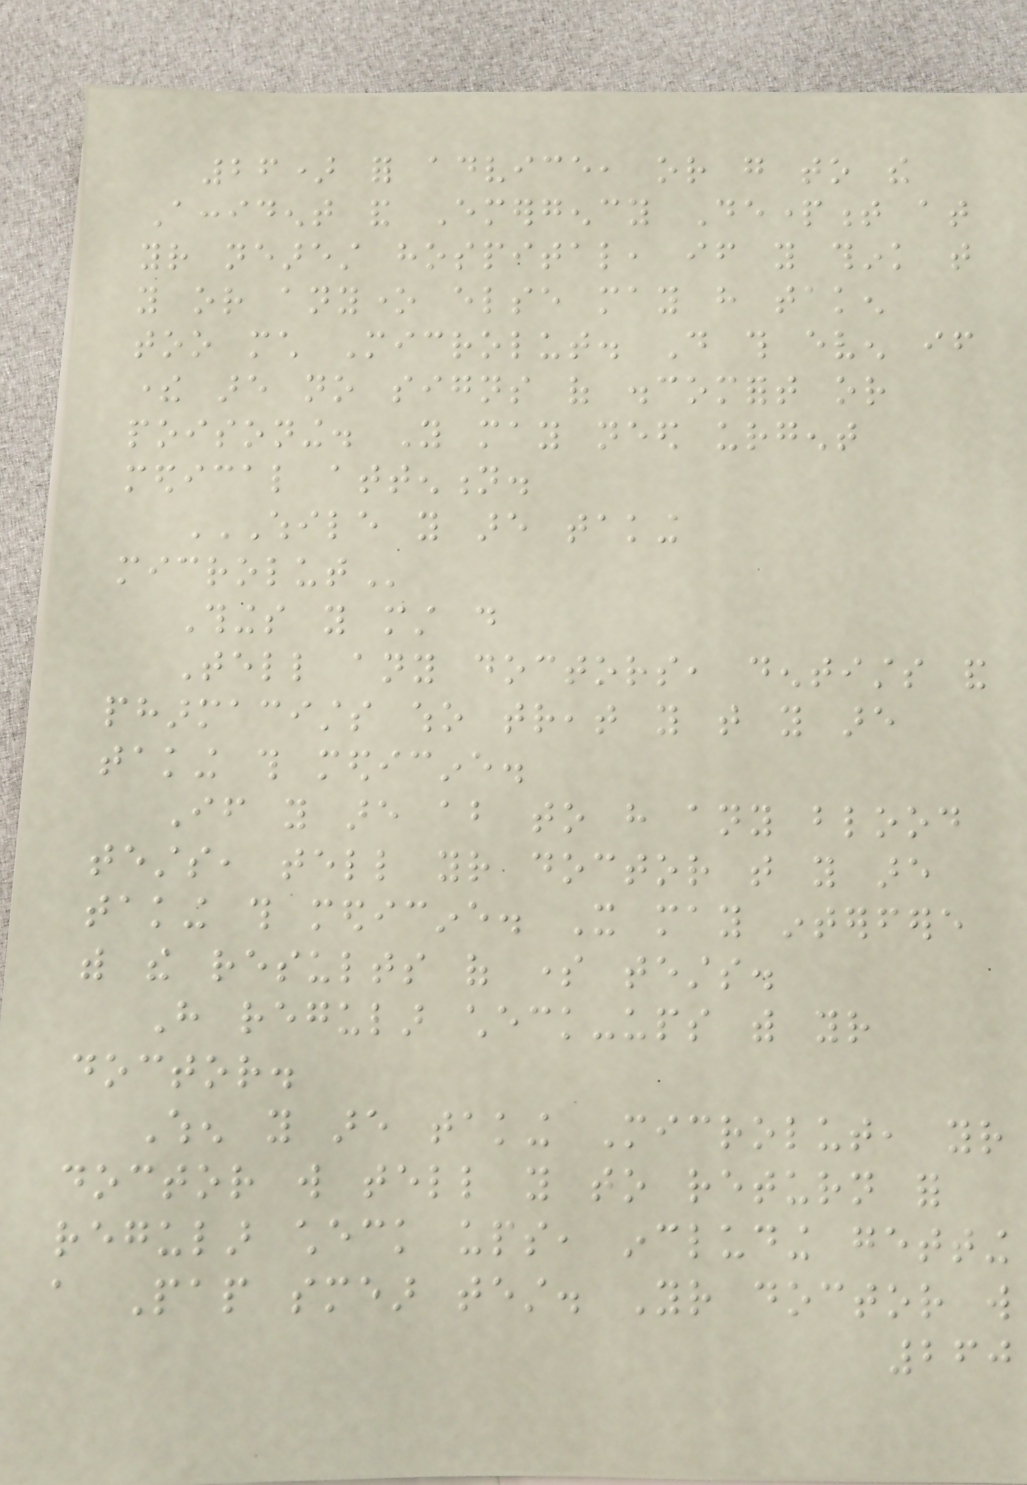26) for advice, or go to the
Accident and Emergency Department at
your nearest hospital, if you think that
you or anyone else may have taken
too much Microlut. Do this even if
there are no signs of discomfort or
poisoning. You may need urgent
medical attention.
WHILE YOU ARE TAKING
MICROLUT
Things you must do
Tell any doctors, dentists and
pharmacists who treat you that you are
taking this medicine.
If you are about to have any blood
tests, tell your doctor that you are
taking this medicine. It may interfere
with the results of some tests.
Have regular check-ups with your
doctor.
When you are taking Microlut, your
doctor will tell you to return for
regular check ups, including getting
a Pap smear test. Your doctor will
260
